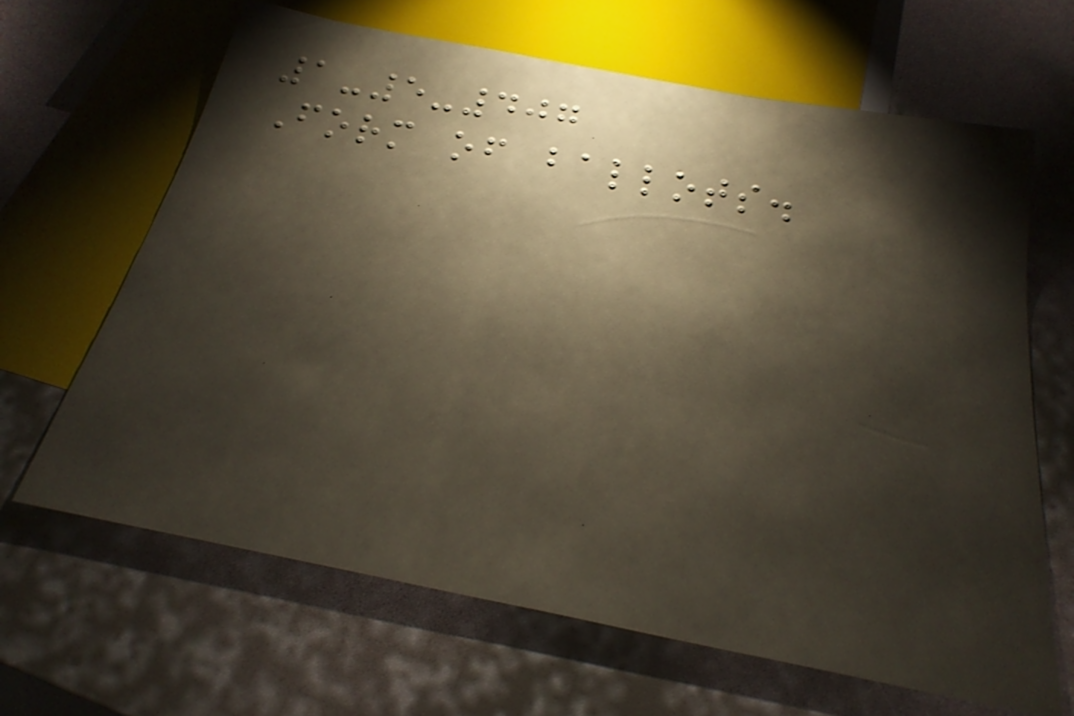1-5-407
Form of ballots.
